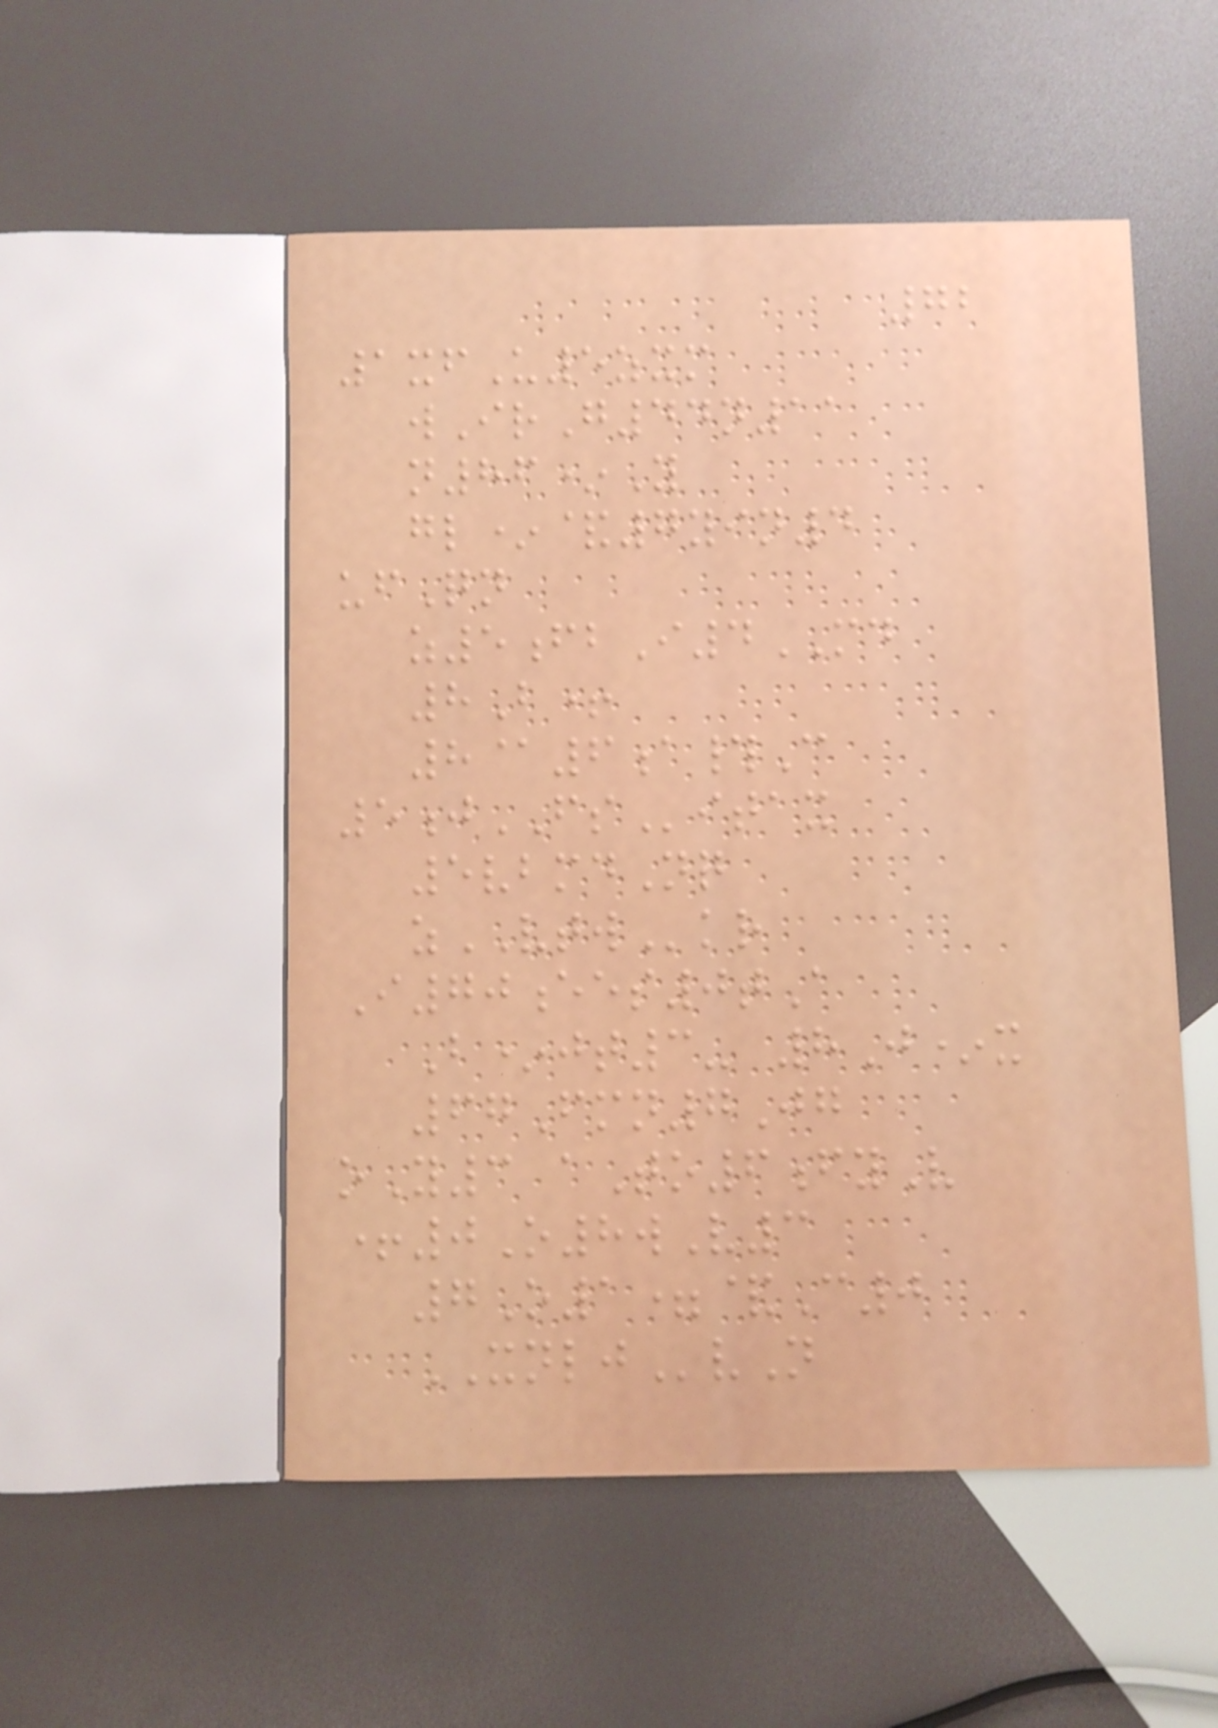72
1xfU5zxm
wIrG44n11
n86*Y
gl*&7yin4
ufQn
z5fbI4MD
8B+
8@6a#C
5jFSitax
5vbmdNq
zVTWkr
I70ees0tA
B*jt3- 8J*x
67Fmn7Jg
oY3 aTo6fyV
+0O8wV3
7O1=&C0
XNLJvN
